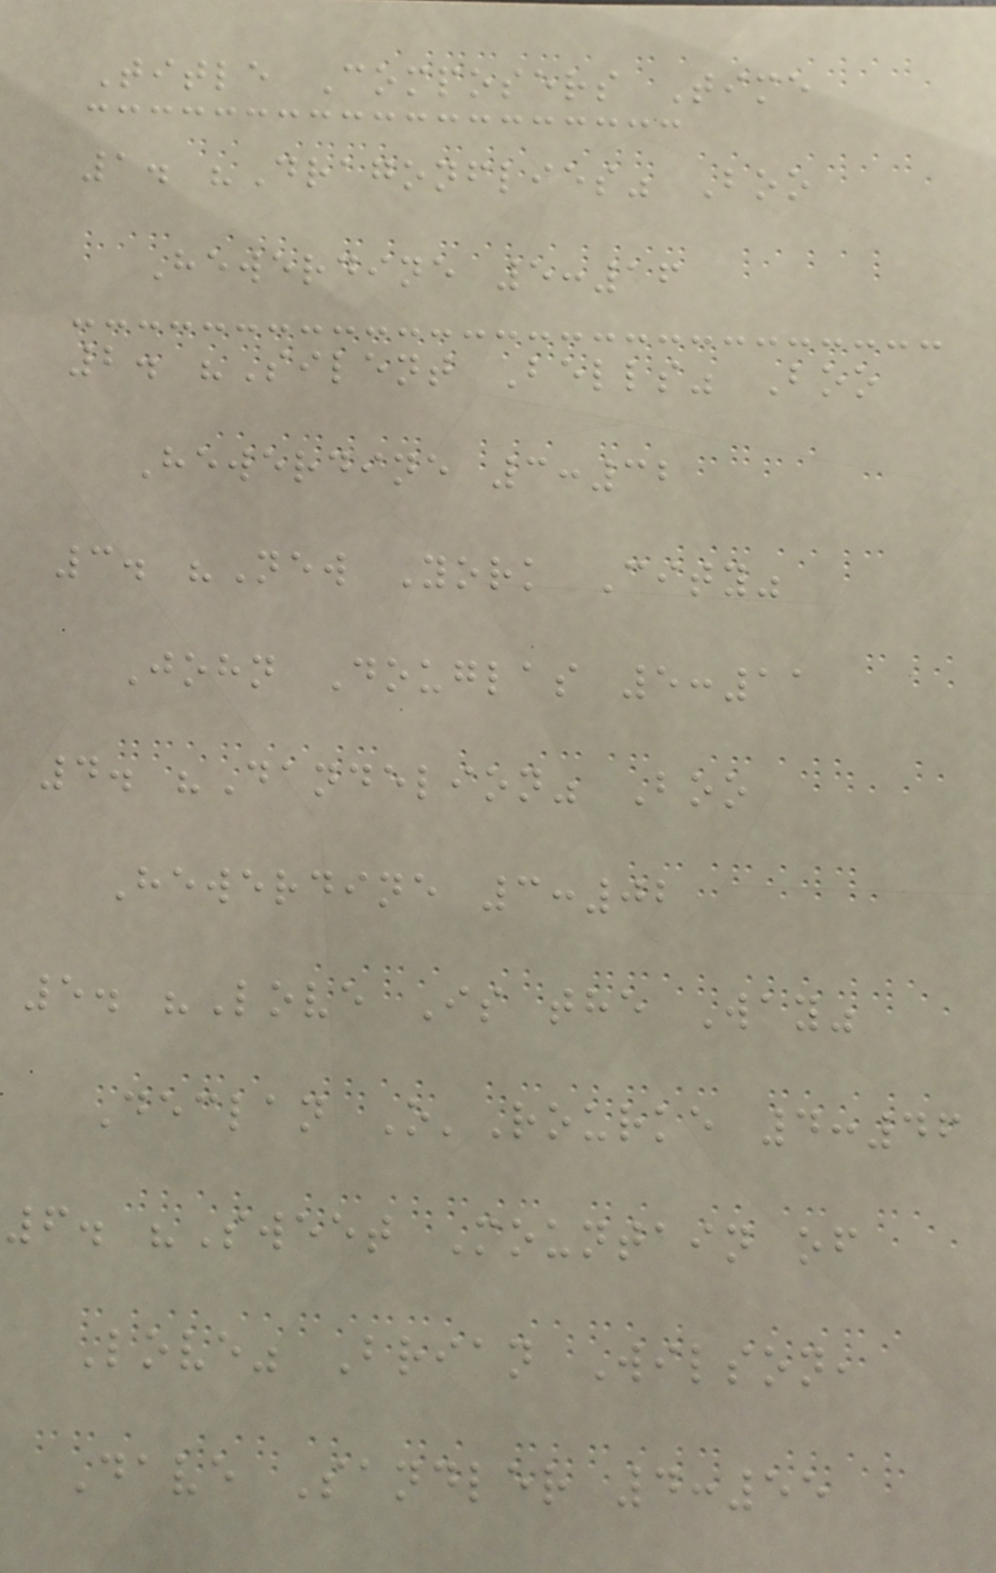Title Composers Time
1. "Dragonflies" Boo
Hewerdine 5:16
2. "Silent Bells" Boo
Hewerdine 3:32
3. "New York City"
John Douglas 5:11
4. "Dandelion" Boo
Hewerdine 3:02
5. "Love Is the Way"
Declan O'Rourke 4:46
6. "Sweet Mountain of
Love" Brian Wilson,
Dave Sandler 4:55
